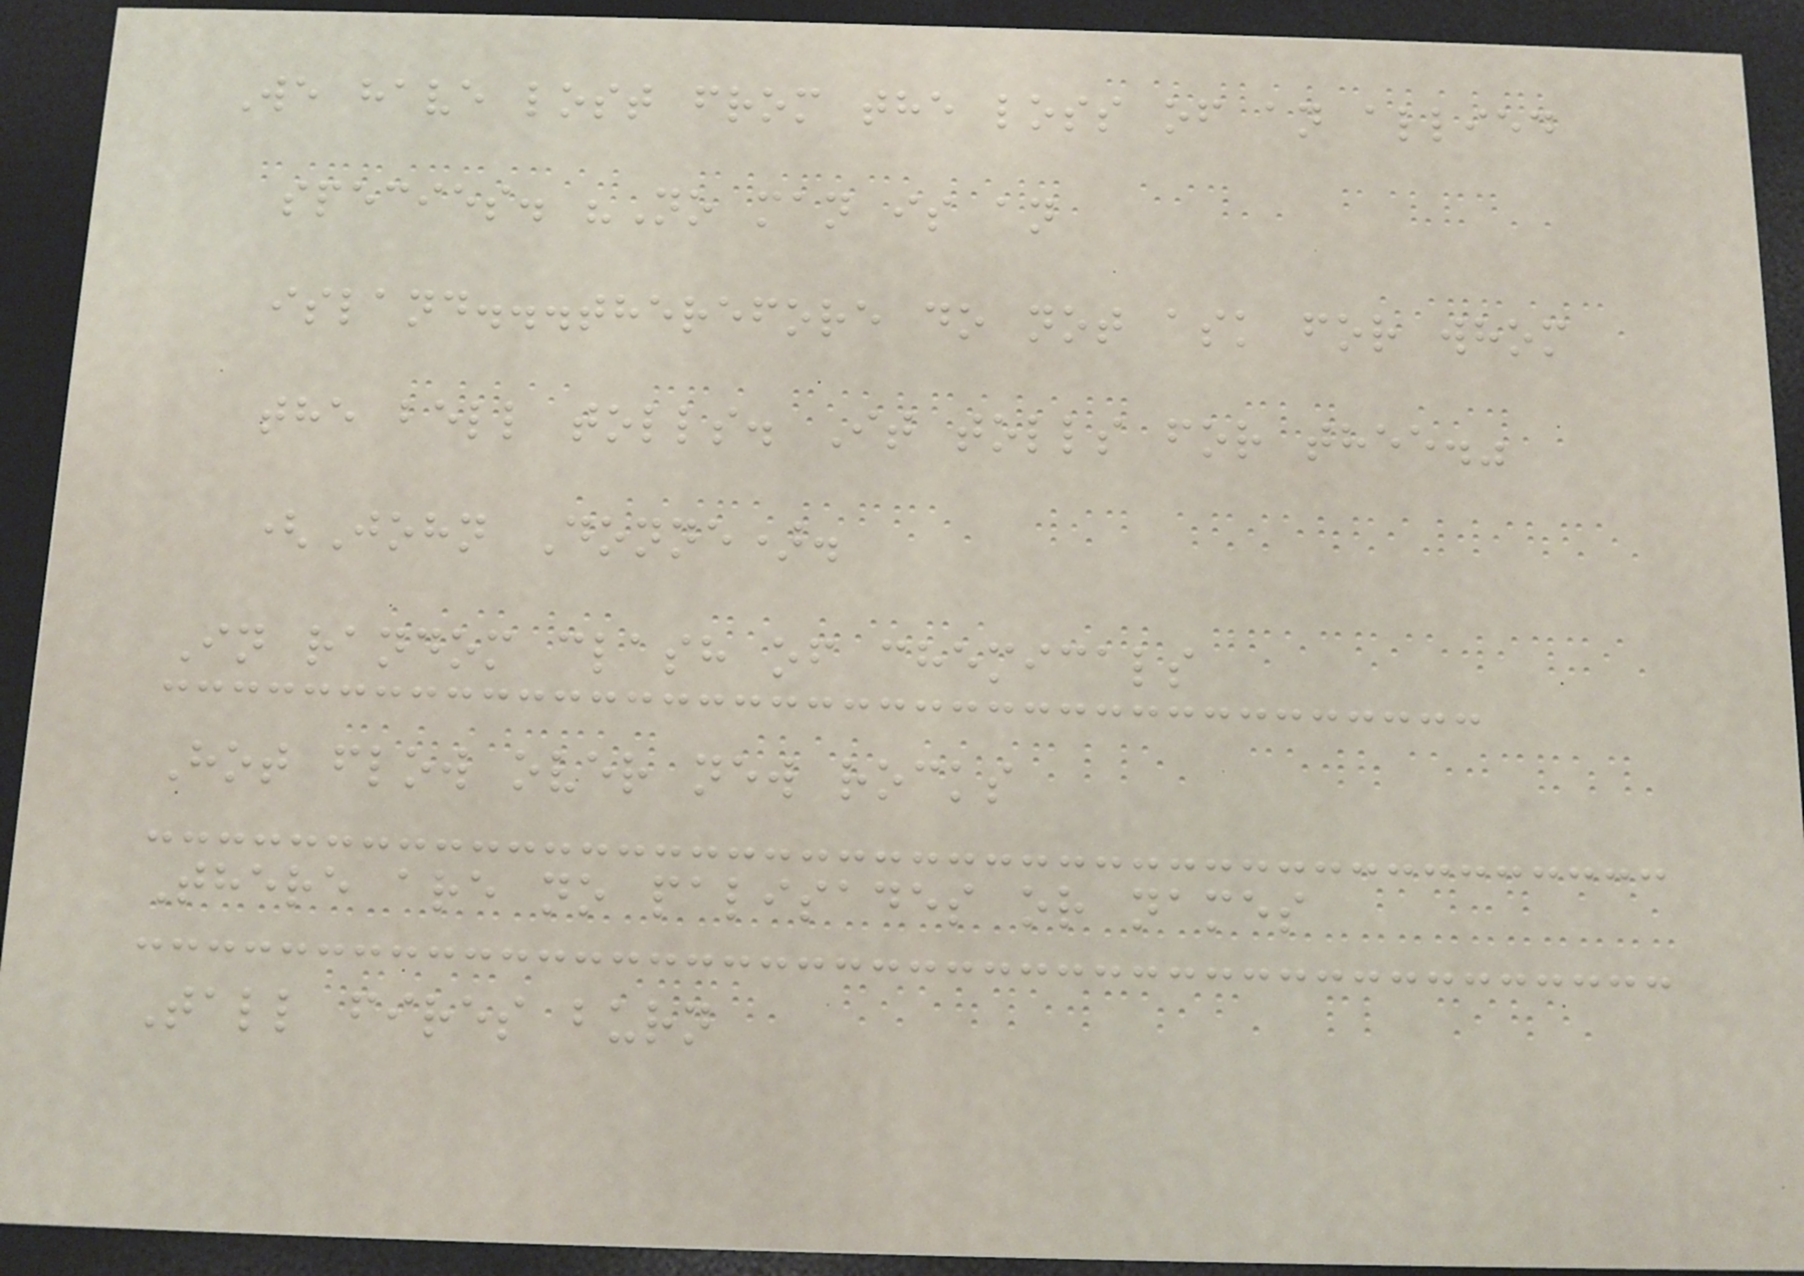We have lost from the loss of an allied
species. "No man is an
island...therefore do not ask for whom
the bell tolls. It tolls for thee."
(John Donne).
In random clash of chemicals
Hot flow over new rocks
There are no palisades or names
Tall fires burn
